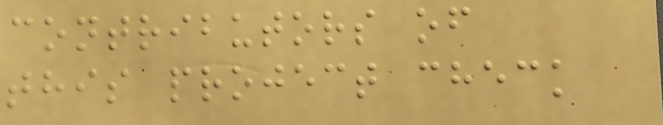contributors of
this project check
